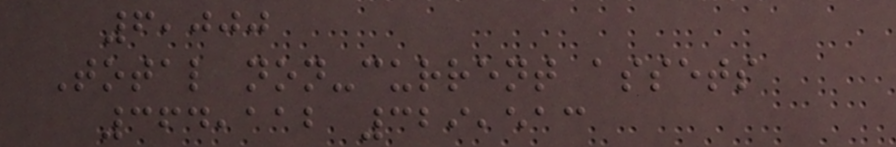6,000
Total non-current assets
364,112 329,513
